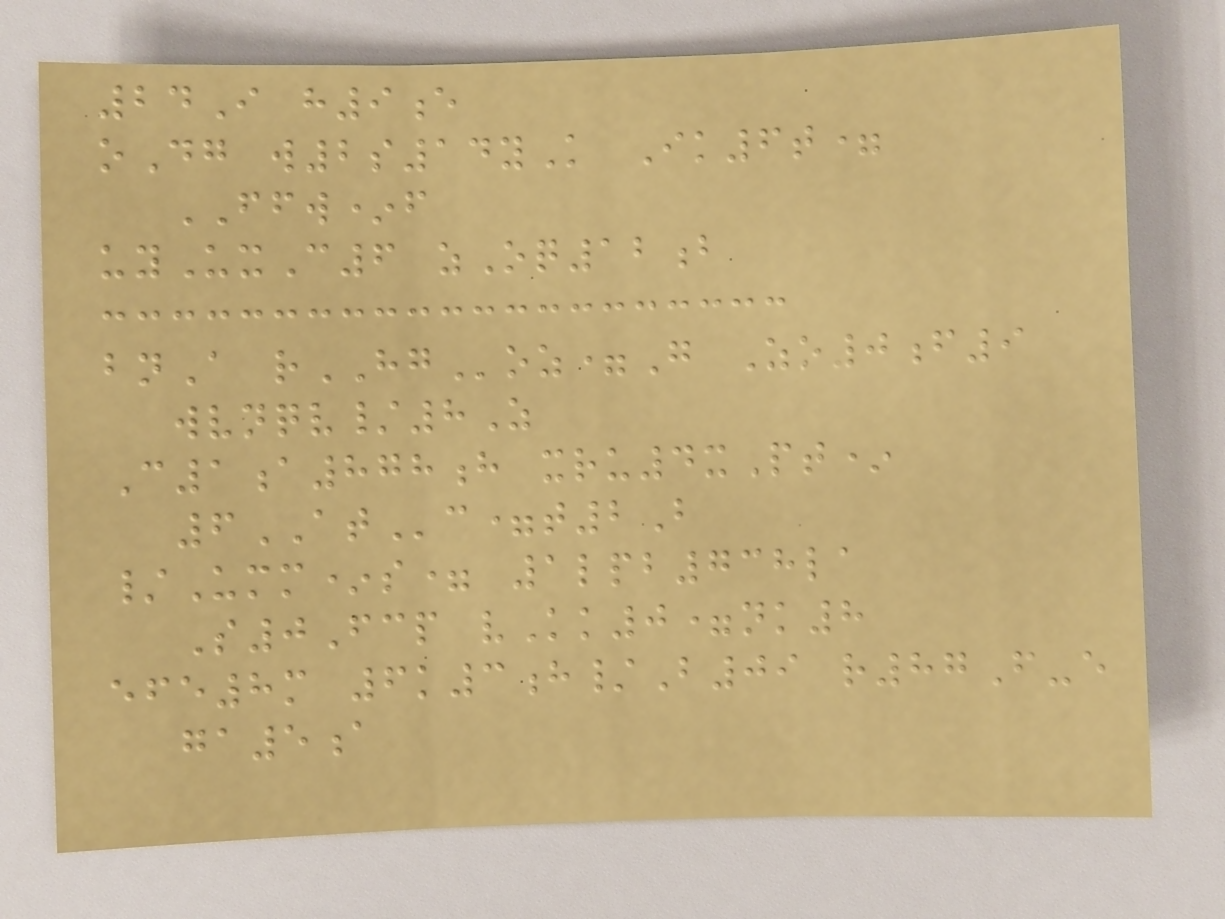24I h9e
oDg w2s14yK Ik6t=
FFW*f
uyUxC6 zOq12b
bnA rHGoz=G Zo0f9
wvnqv/8Z
C1a878h xru4xPt*
6ATc=t2B
/Umm*s= 1lpb738la
S0Fcp vKk0=nk8
efe8m 6k3h/B09 r87F-e
ga5a
